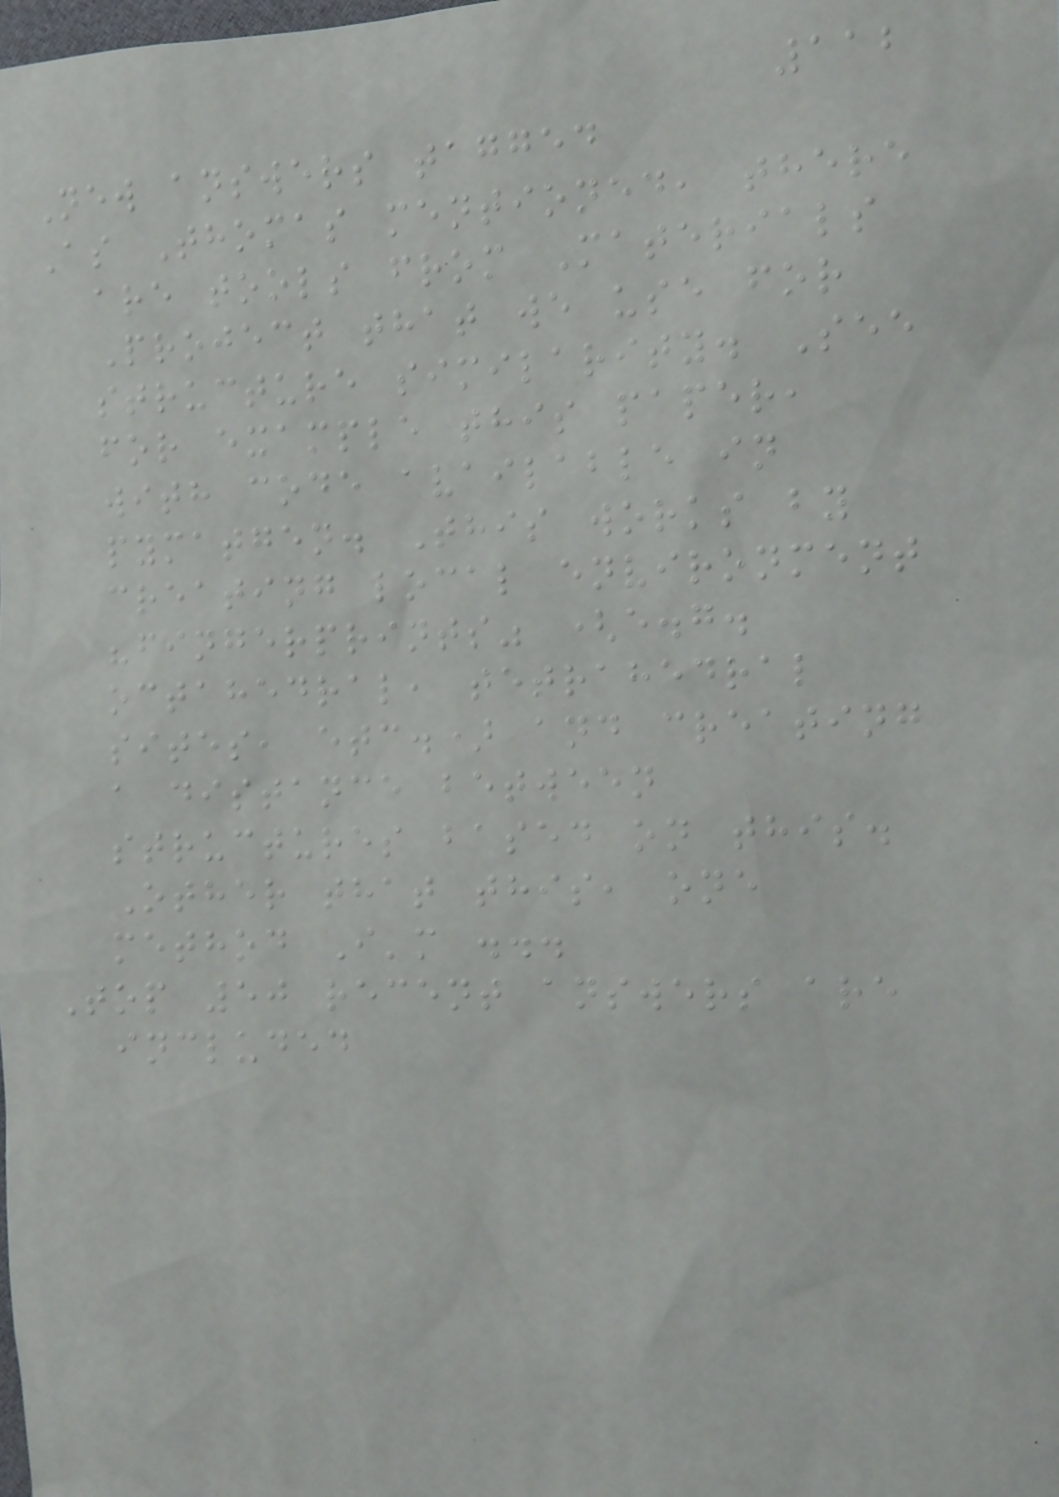112
New answers tagged
As Thomas mentioned, there
are tools from Materials
Project that we use for
structure similarity. See
for example this paper,
with code available in
pymatgen. This works by
creating local environment
"fingerprints" (e.g.
octahedral, tetrahedral
sites, etc.) and creating
a distance between
structures based on this.
Other that this, one
method I'm ...
Top 50 recent answers are
included
